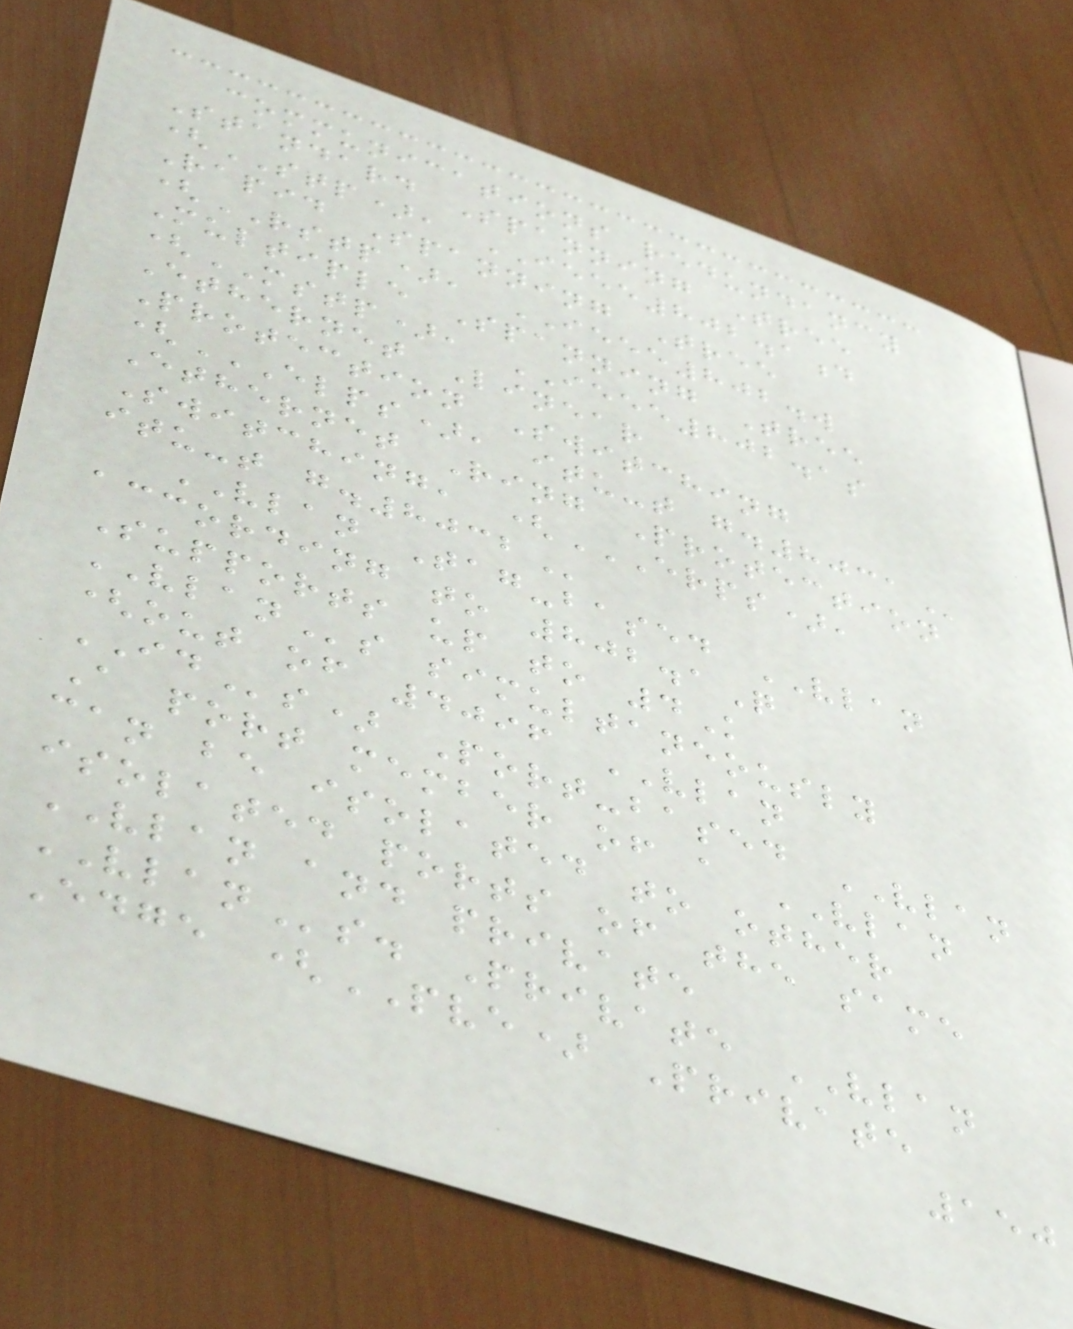communications redundancy
Standard Spanning Tree
(STP), IEEE802.1d
Rapid Spanning Tree
(RSTP), IEEE802.w
Multiple Spanning Tree
(MSTP), IEEE802.1s
Ethernet Linear
Protection Switching
(ELPS), ITU-T G.8031
Ethernet Ring Protection
Switching, (ERPS),
ITU-T G.8032
VLAN Tag-based VLAN
according to 802.1Q
Supports up to 4K
VLANs simultaneously
(out of 4096 VLAN
IDs) Port-based VLAN
A port member of a VLAN
can be isolated to other
isolated ports of the same
VLAN and private
VLANs. Private VLAN
Edge (PVE) Private
150
